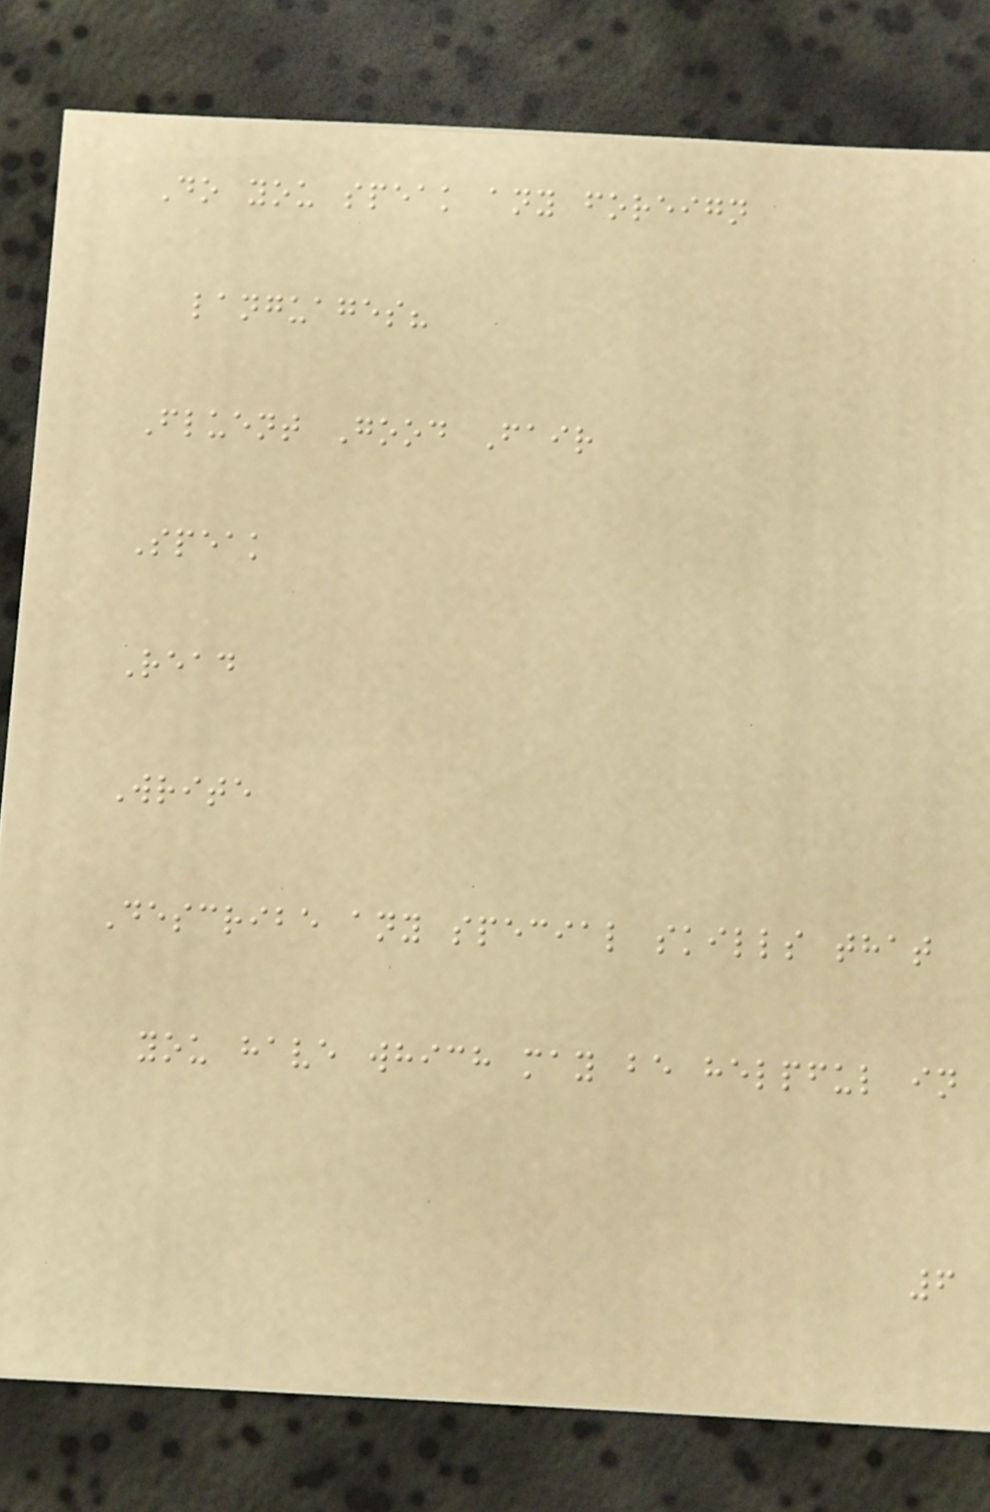Do you speak any foreign
languages?
Fluent Good Fair
Speak
Read
Write
Describe any special skills that
you have which may be helpful in
6
